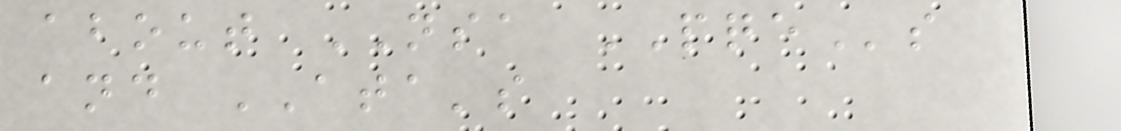about NSA PQEs
and ATA's
